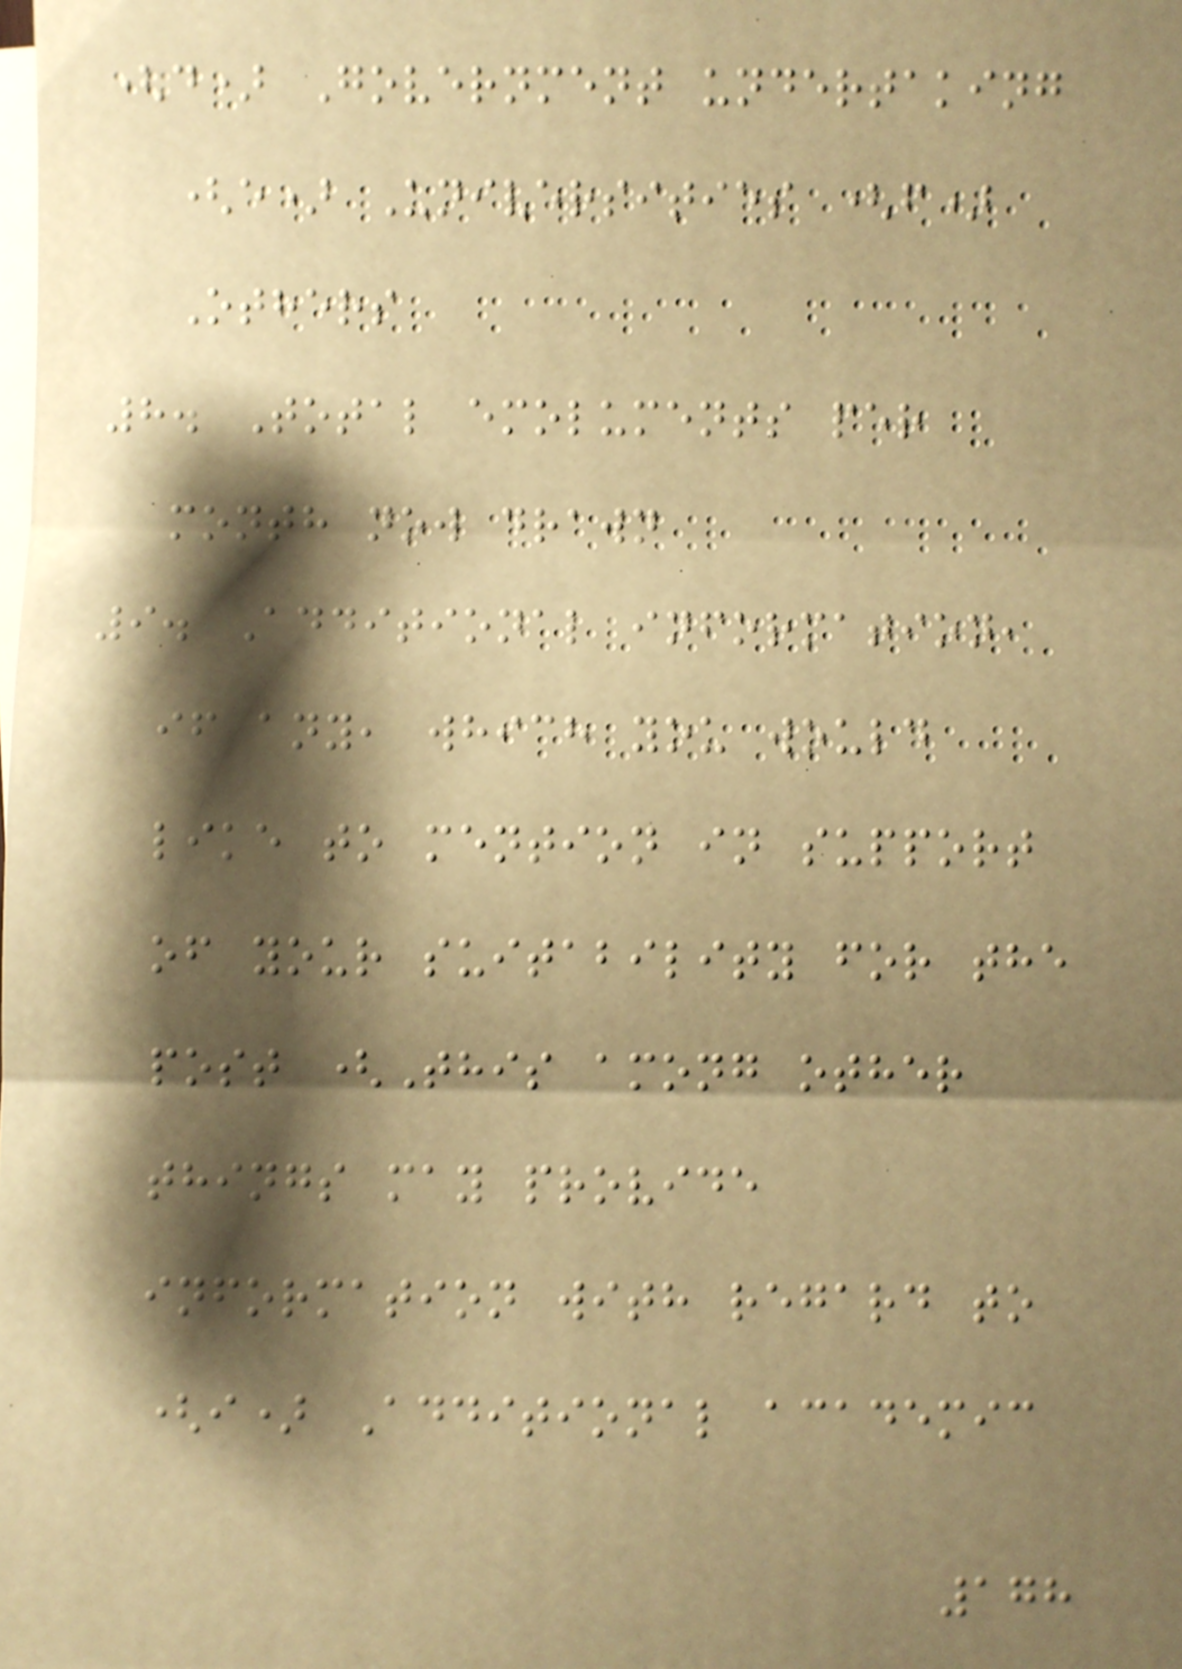(d) Government undertaking
(e) Universities (f)
Others
8. Total emoluments per
month now drawn
9. Additional information,
if any, which you would
like to mention in support
of your suitability for the
post (This among other
things may provide
information with regard to
(i) Additional academic
178
